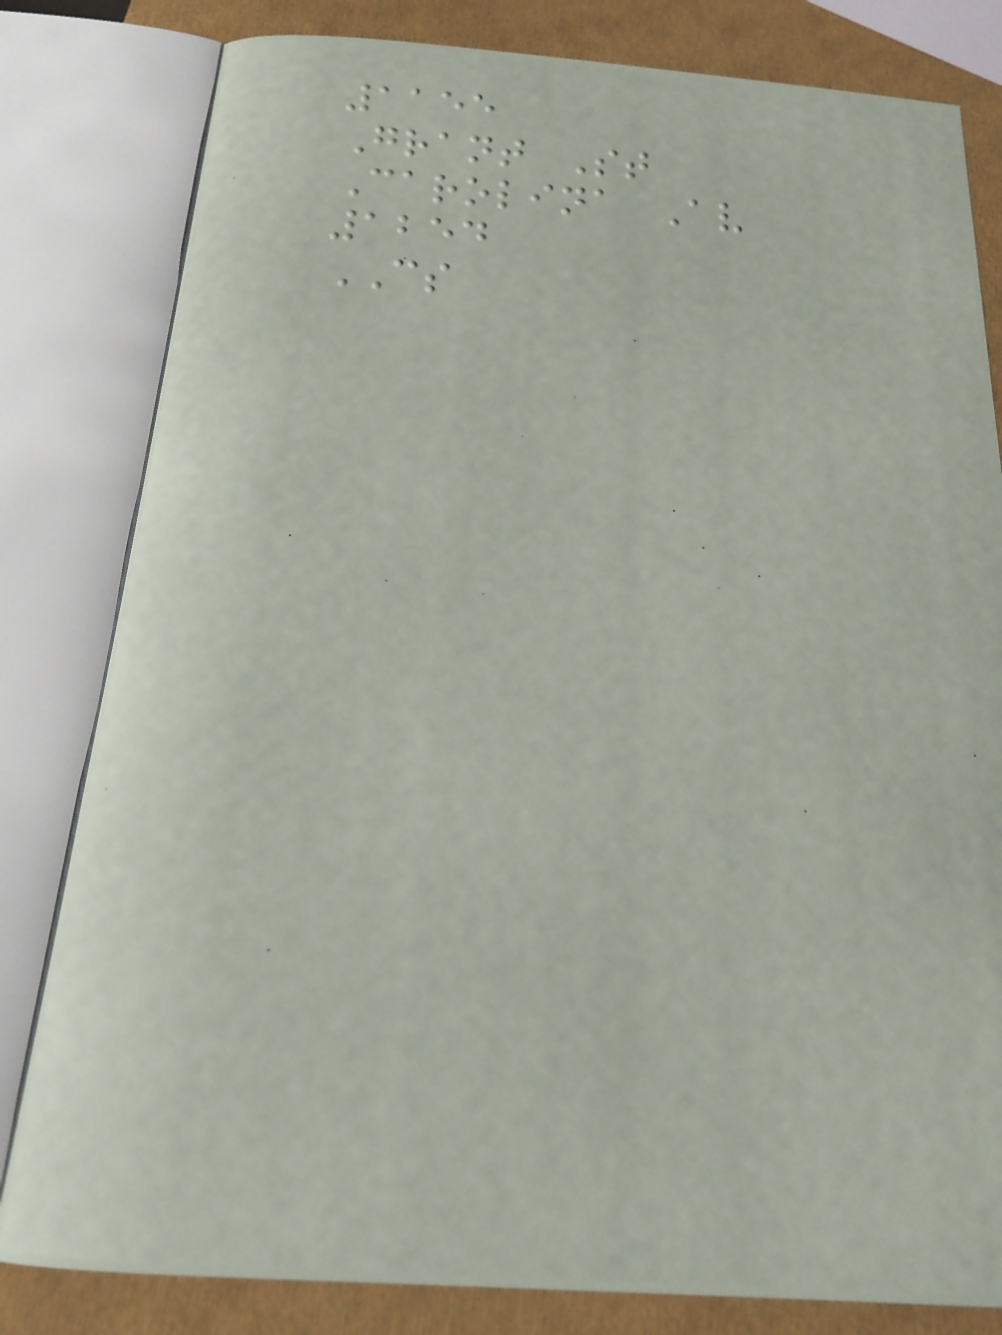1155
Grant St
Carolina Av
1254
CS
